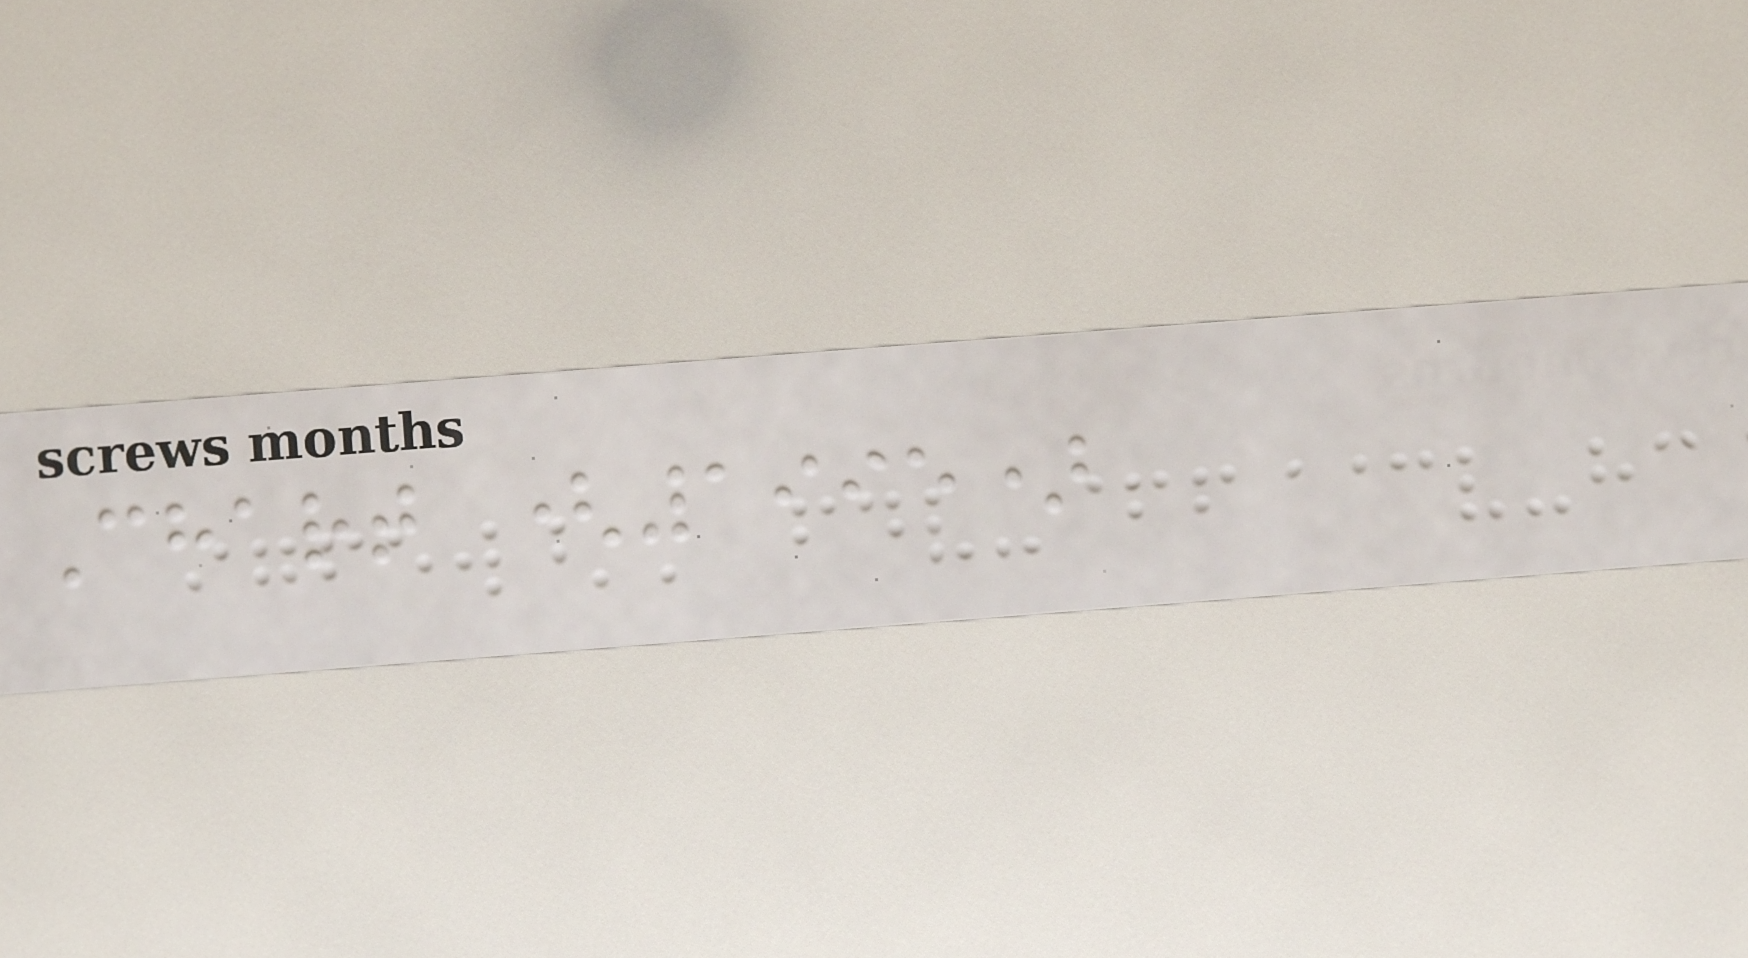Chart (1995)
